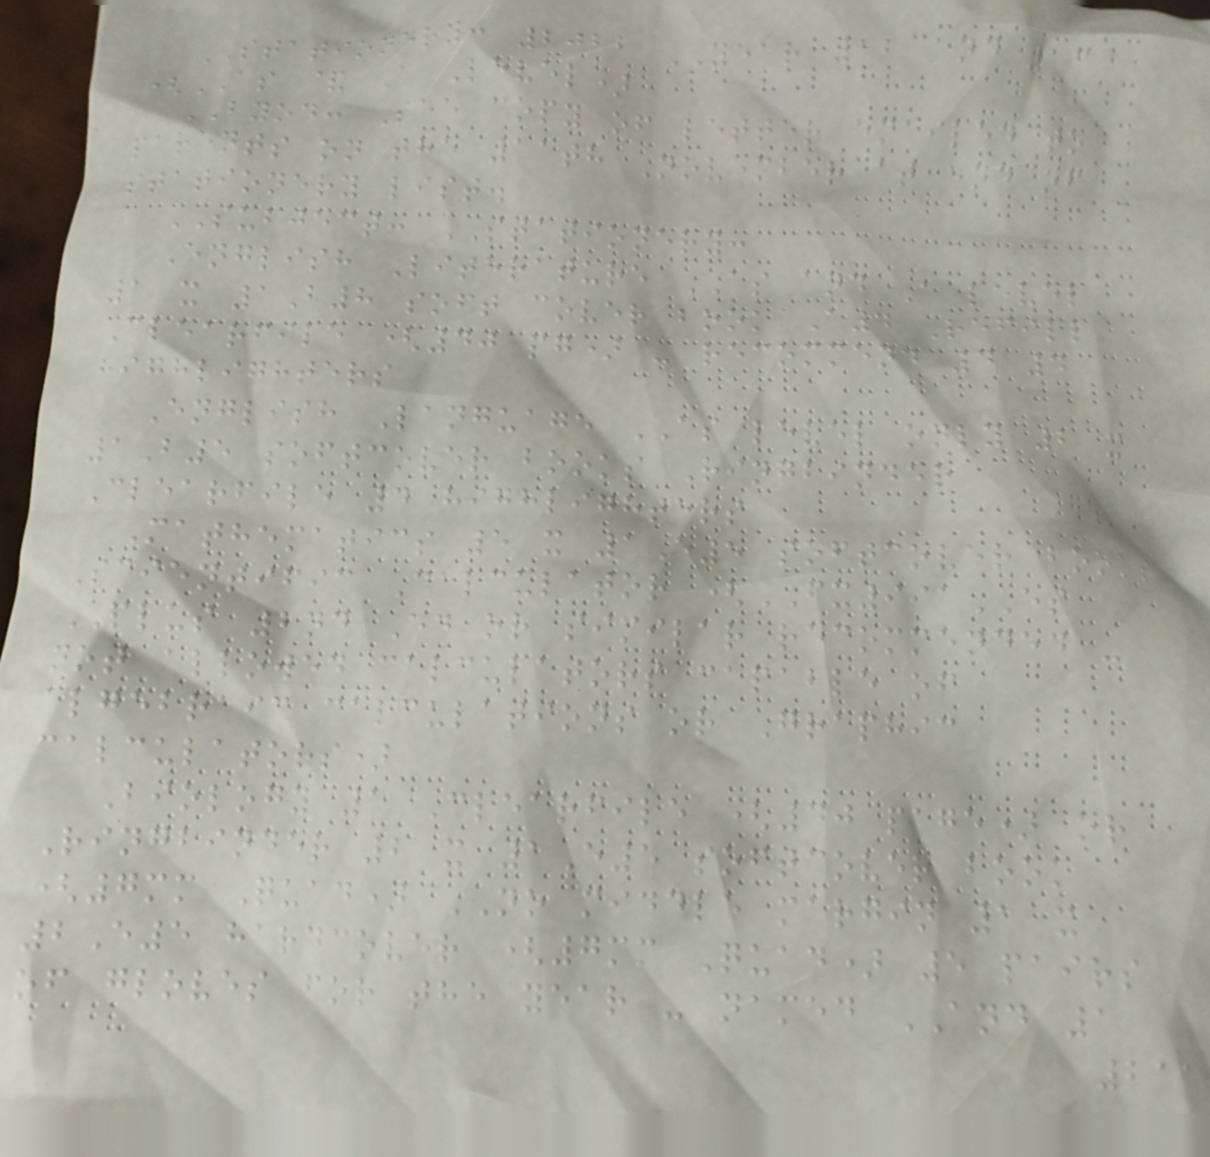STATIONERY: 2022 YEAR 12 and 13
(AS & A Level)
BYOD: See copy of letter emailed to
parents on the 11th November at end of
stationery list.
SUBJECT: STATIONERY:
English Literature AS and A level
1 x 1B8 soft cover book A4 Refill
Clearfile (40 pg) - recommend 4 4
highlighters
English Language AS level only 2 x
1B5 softcover books Ringbinder
Clearfile 4 highlighters
Mathematics 5 x 1E5 softcover books
Scientific Calculator (FX991ES
PLUS 2nd Ed or similar recommended -
not allowed calculators capable of
algebraic calculations or Graphic
calculators)
Biology 1 Clearfile (40 page) or
Ringbinder 2 x 1E5 softcover book
(7mm Quad) NO middle margin 1 x
2E5 hardcover (7mm Quad) 5 pairs
of gloves for the year - named AND 1
211
